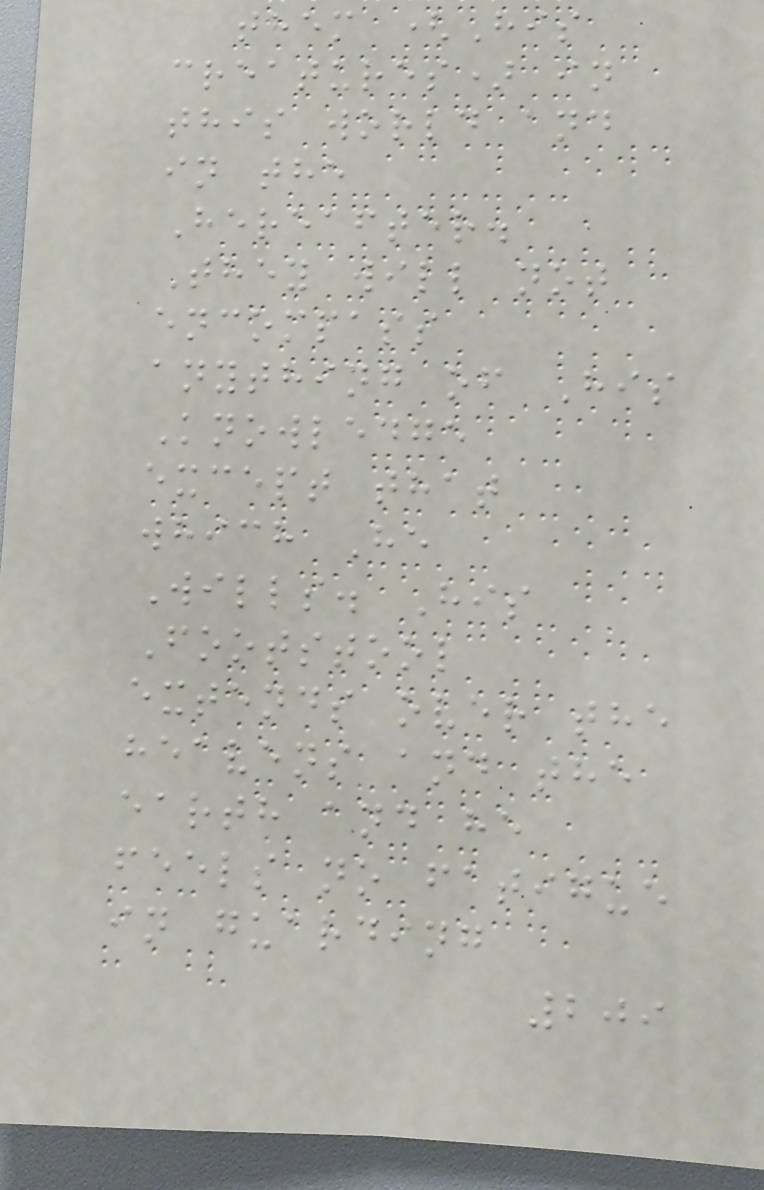them (His
creatures) in
this world and
in the
Hereafter.
They will not
encompass
anything of His
Knowledge
except that
which He
Wills. His
Footstool
extends over the
heavens and the
earth and he
feels no fatigue
in guarding
209
